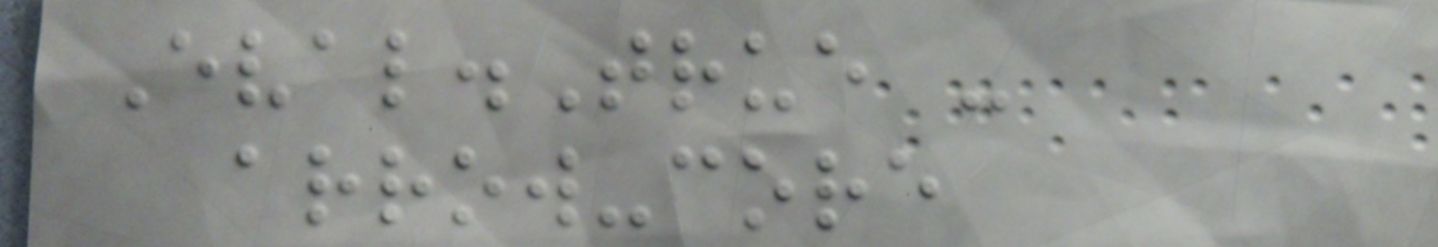Eval.True -
arrow-core
